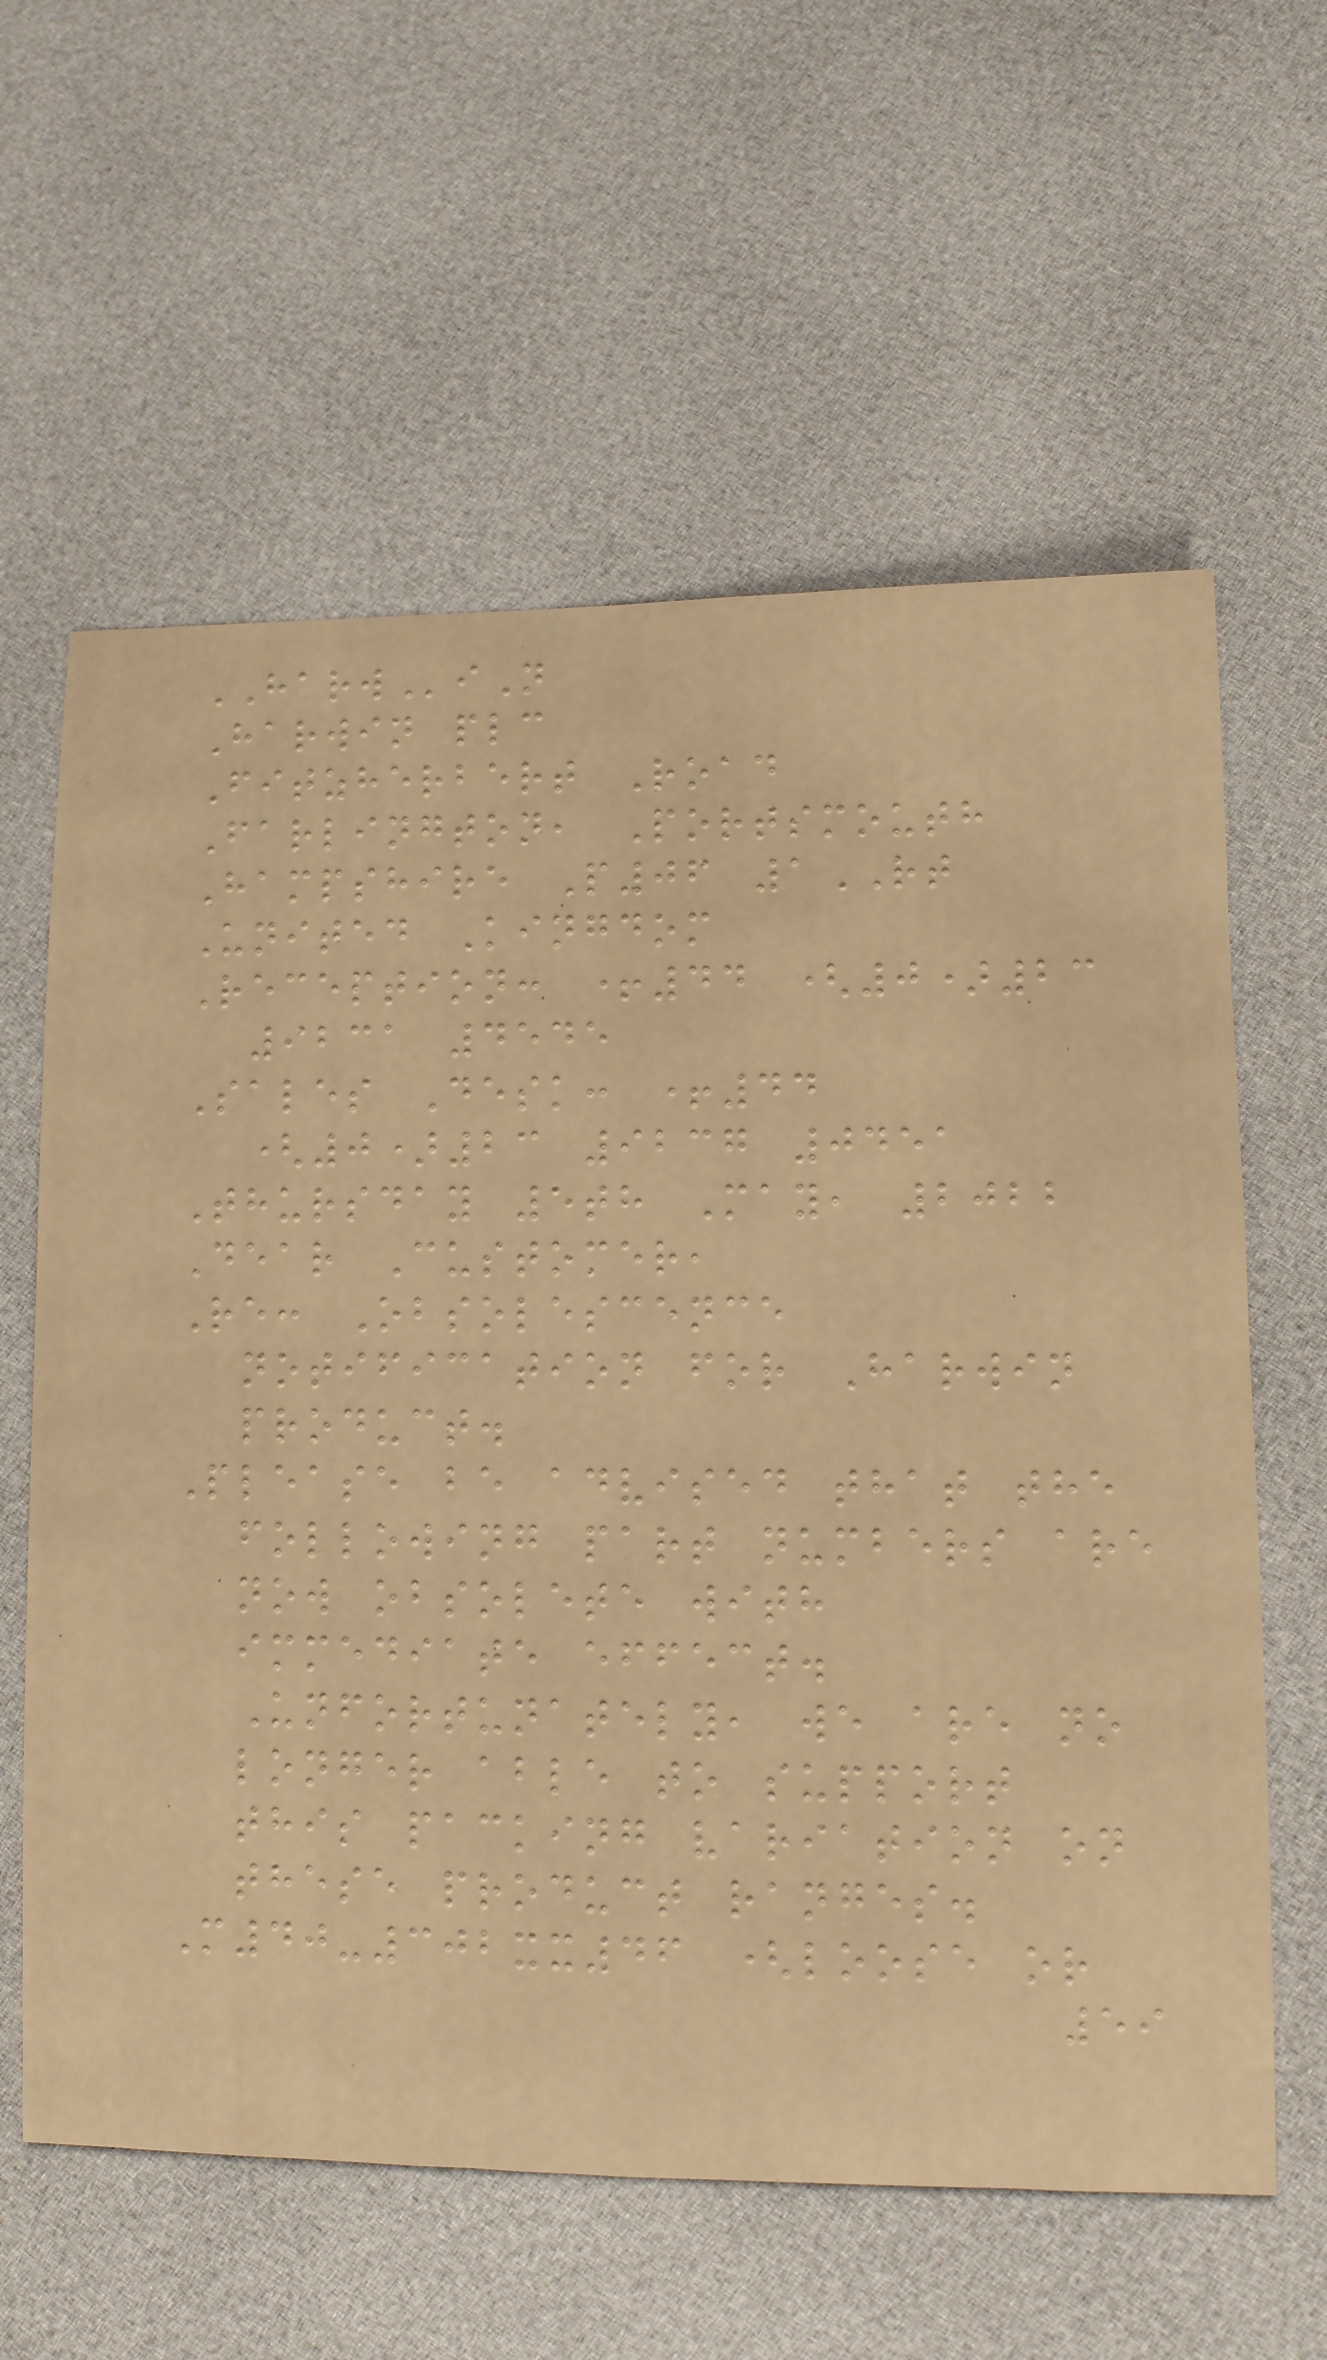HARWiN
Harwin plc
Fitzherbert Road
Farlington, Portsmouth
Hampshire P06 1RT
United Kingdom
Reception: +44 (0)23
9231 4545
Sales Desk: +44
(0)23 9237 0451
Thursday 5th May, 2022
Dear Customer,
Re: Obsolescence
notification for Harwin
product.
Please be advised that the
following part numbers are
now obsolete with
immediate effect.
Unfortunately, we are no
longer able to support
this packing variation on
these product ranges.
M40-302xx46 (loose or
59
